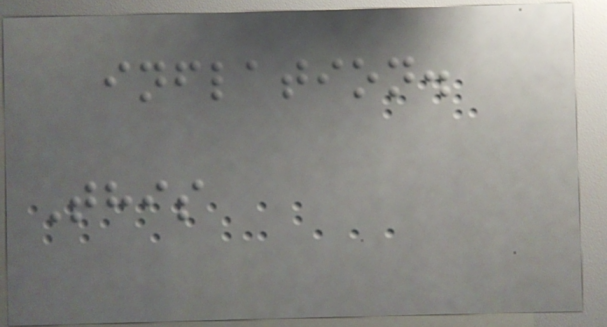inflation.
This
